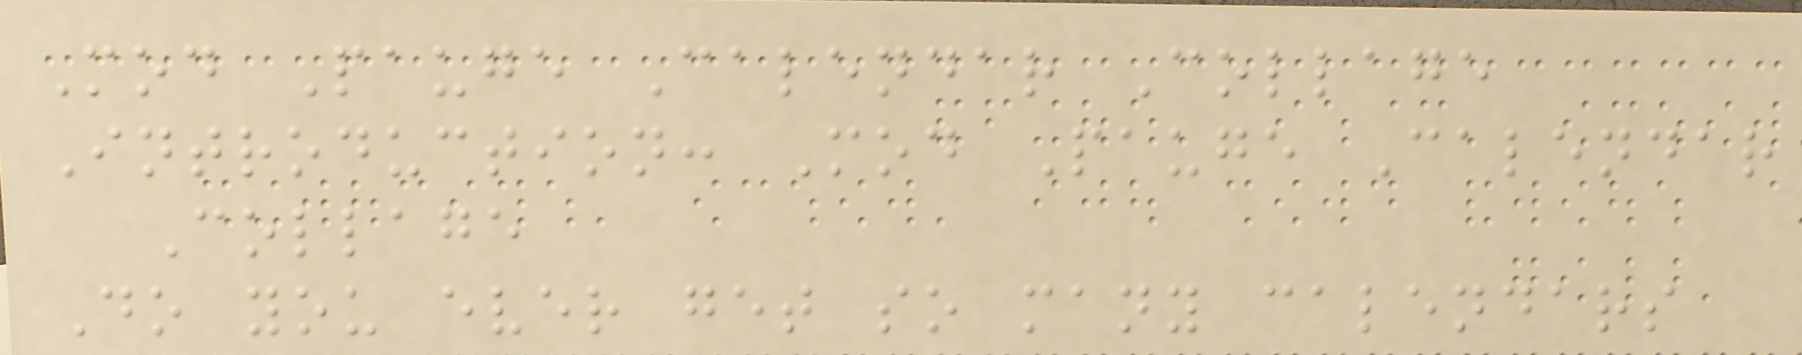Mod Pauge Calendar Collage
Introduction: Mod Pauge Calendar
Collage
Do you ever get so many calendars
